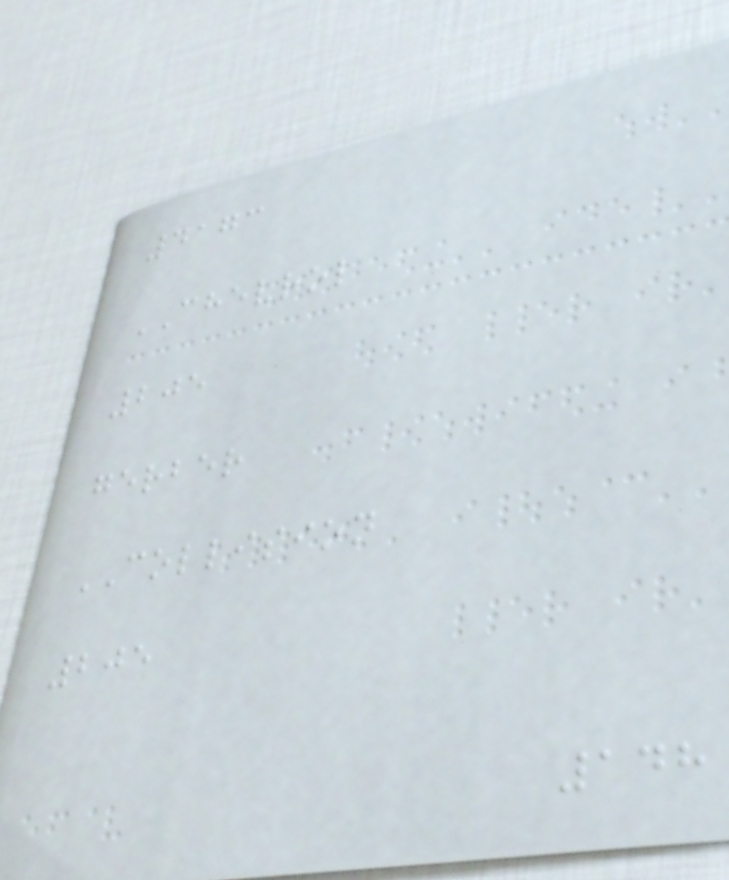4173
CHEVROL
205
gerber
COLLISION
205
148
